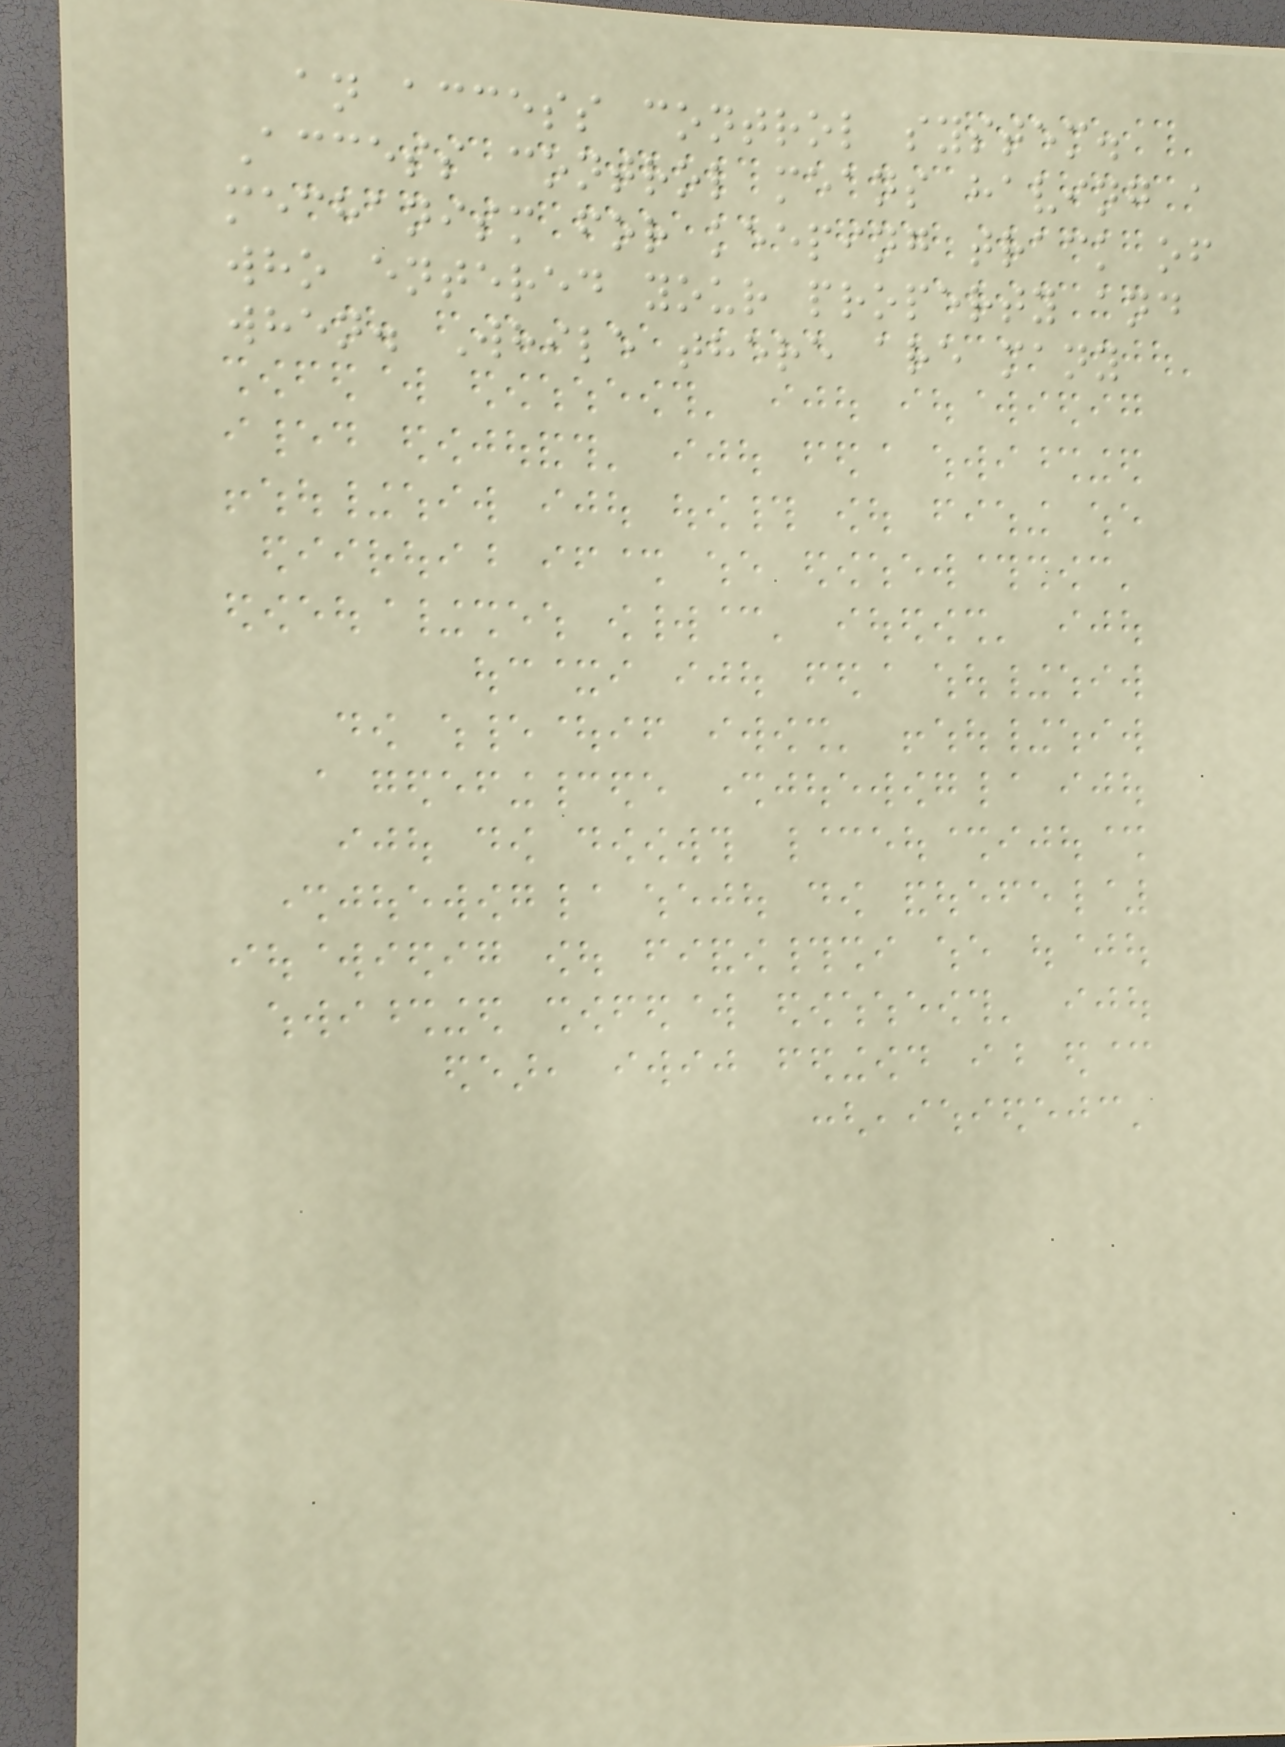an access control system.
Access control means having a
mechanism for keeping track of
who entered your property and
when. While there are many
